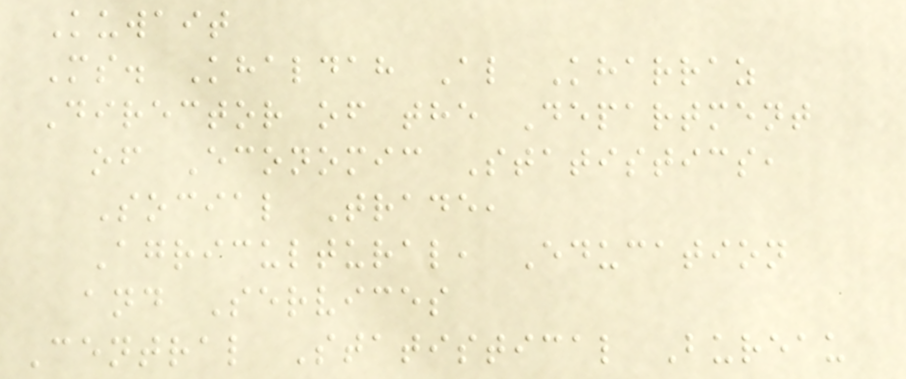Kuwait
Ms. Khaldah Al Kharraz
Director of the Department
of Economic Statistics,
Social Trade,
Agricultural, Education
and Services
Central Statistical Bureau
